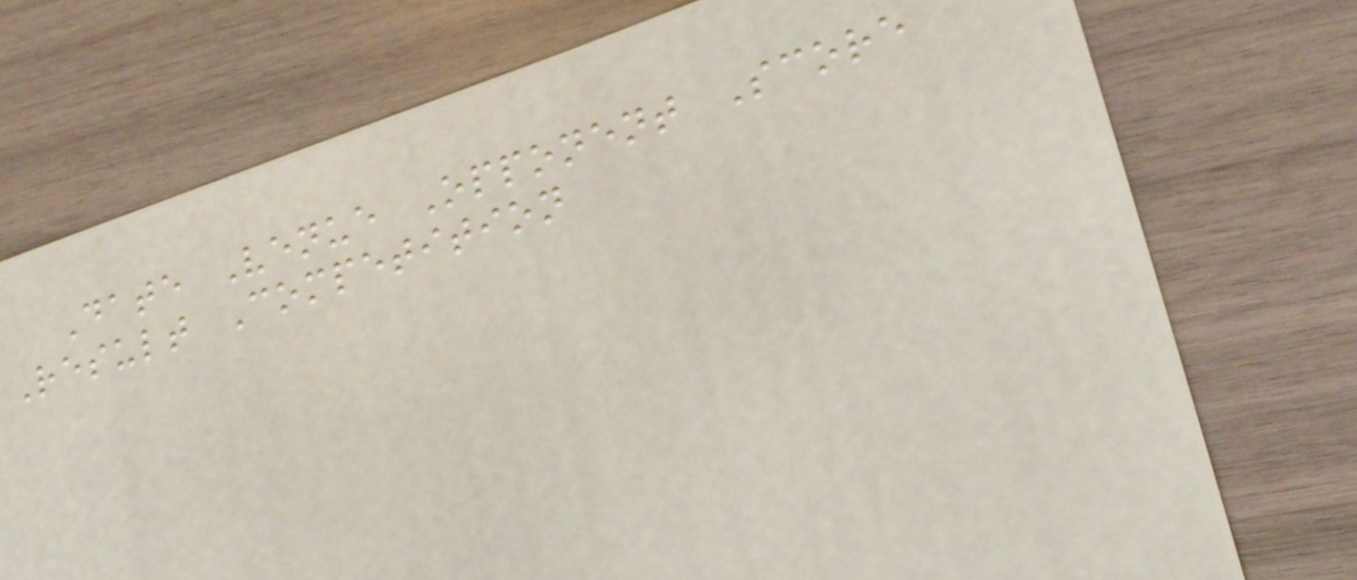Date Venue Opponent Score
Result Competition
